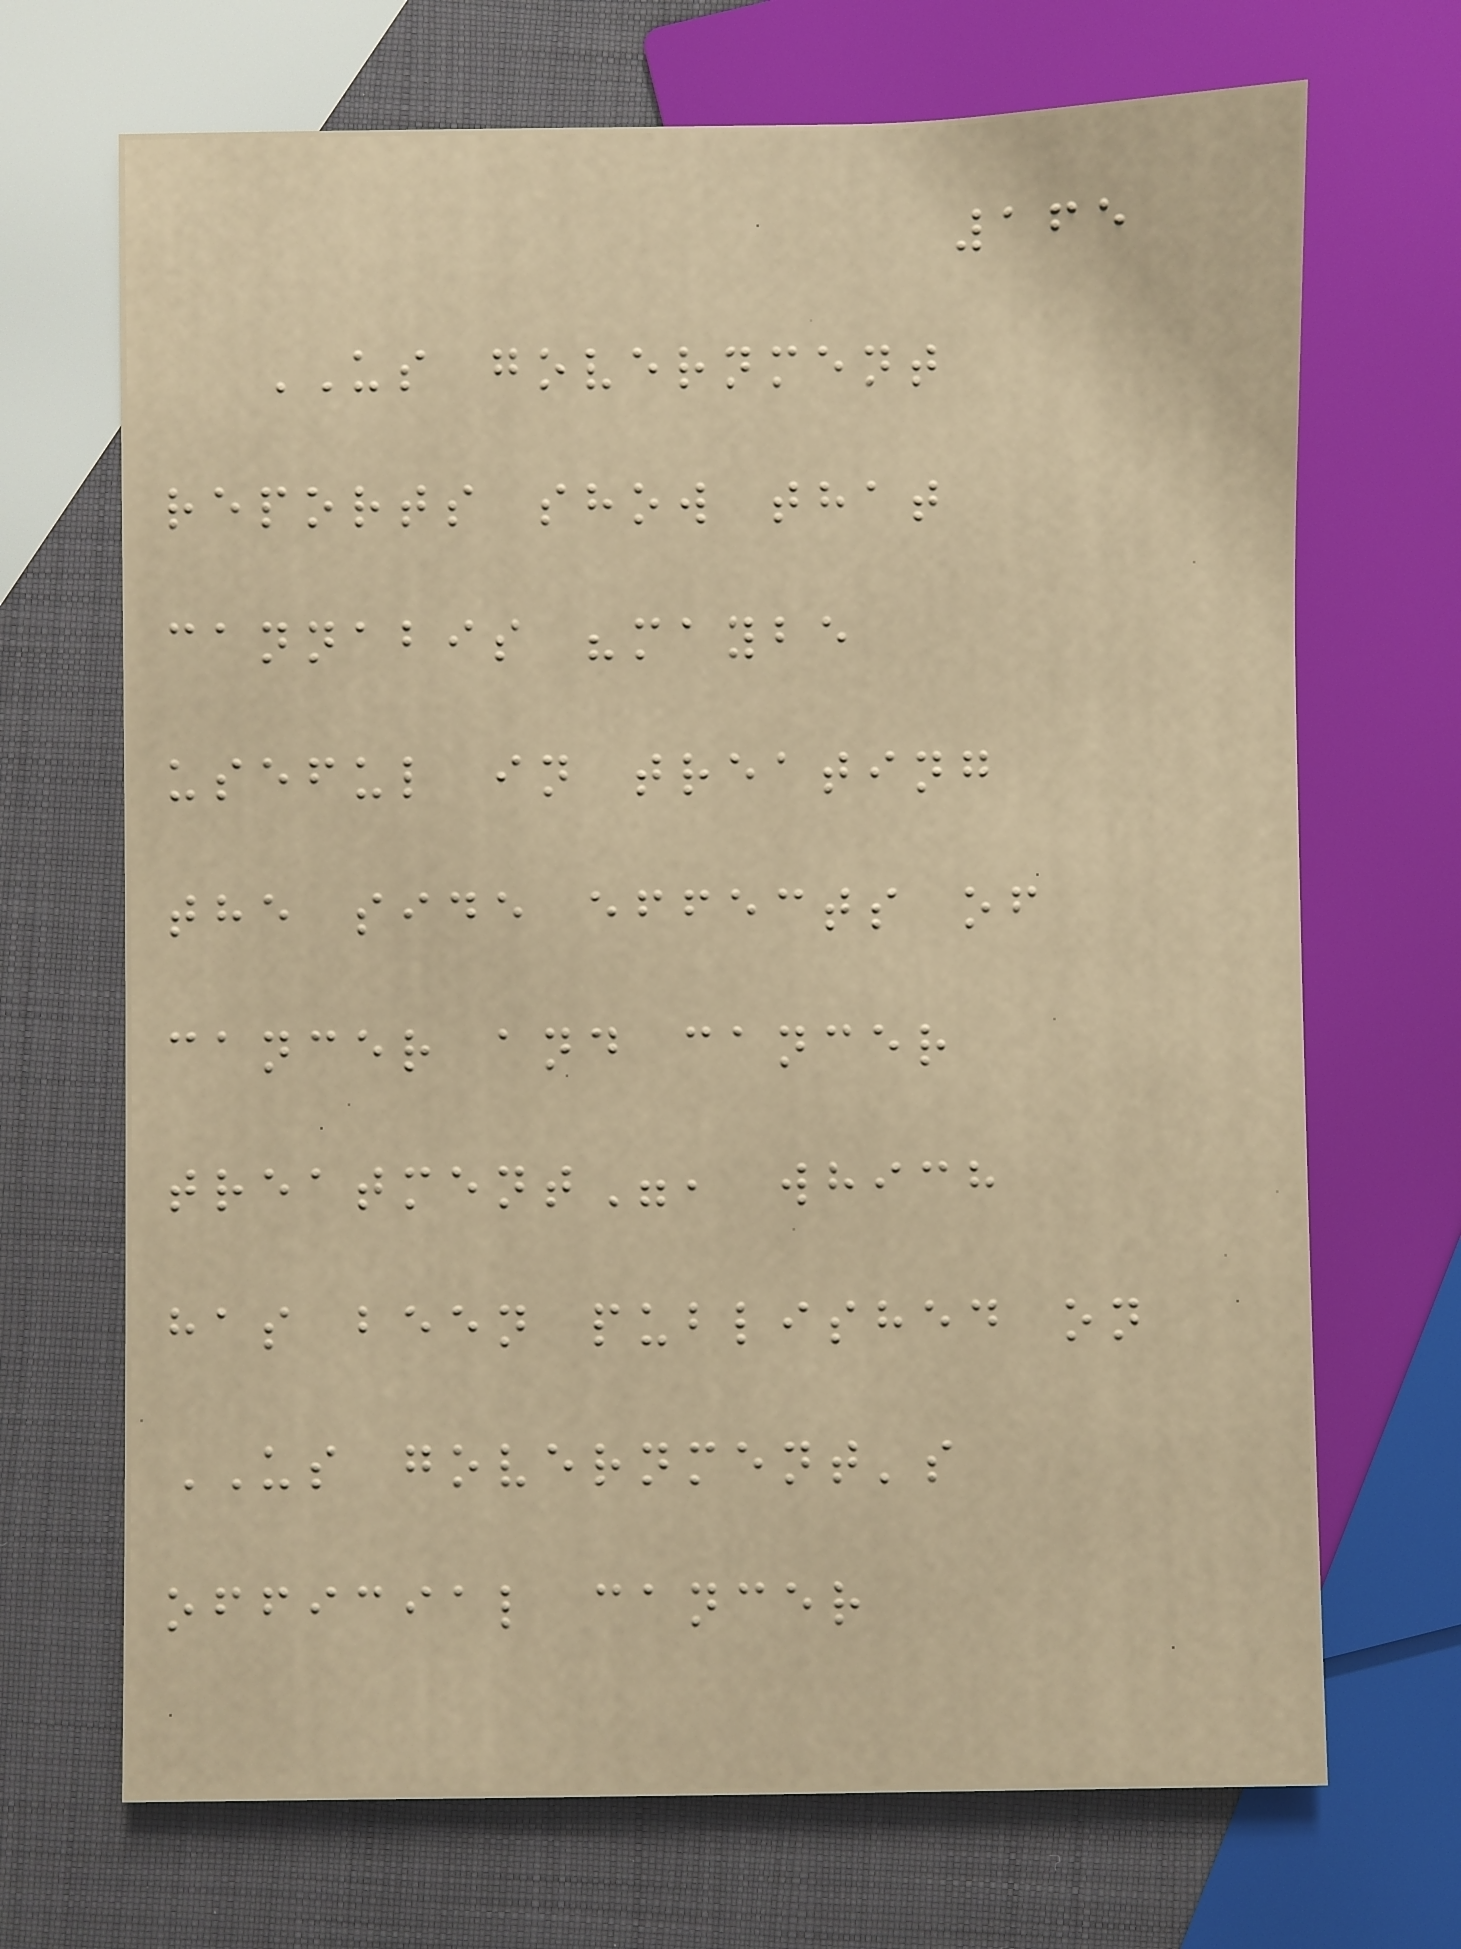165
US government
reports show that
cannabis "maybe
useful in treating
the side effects of
cancer and cancer
treatment", which
has been published on
US government's
official cancer
